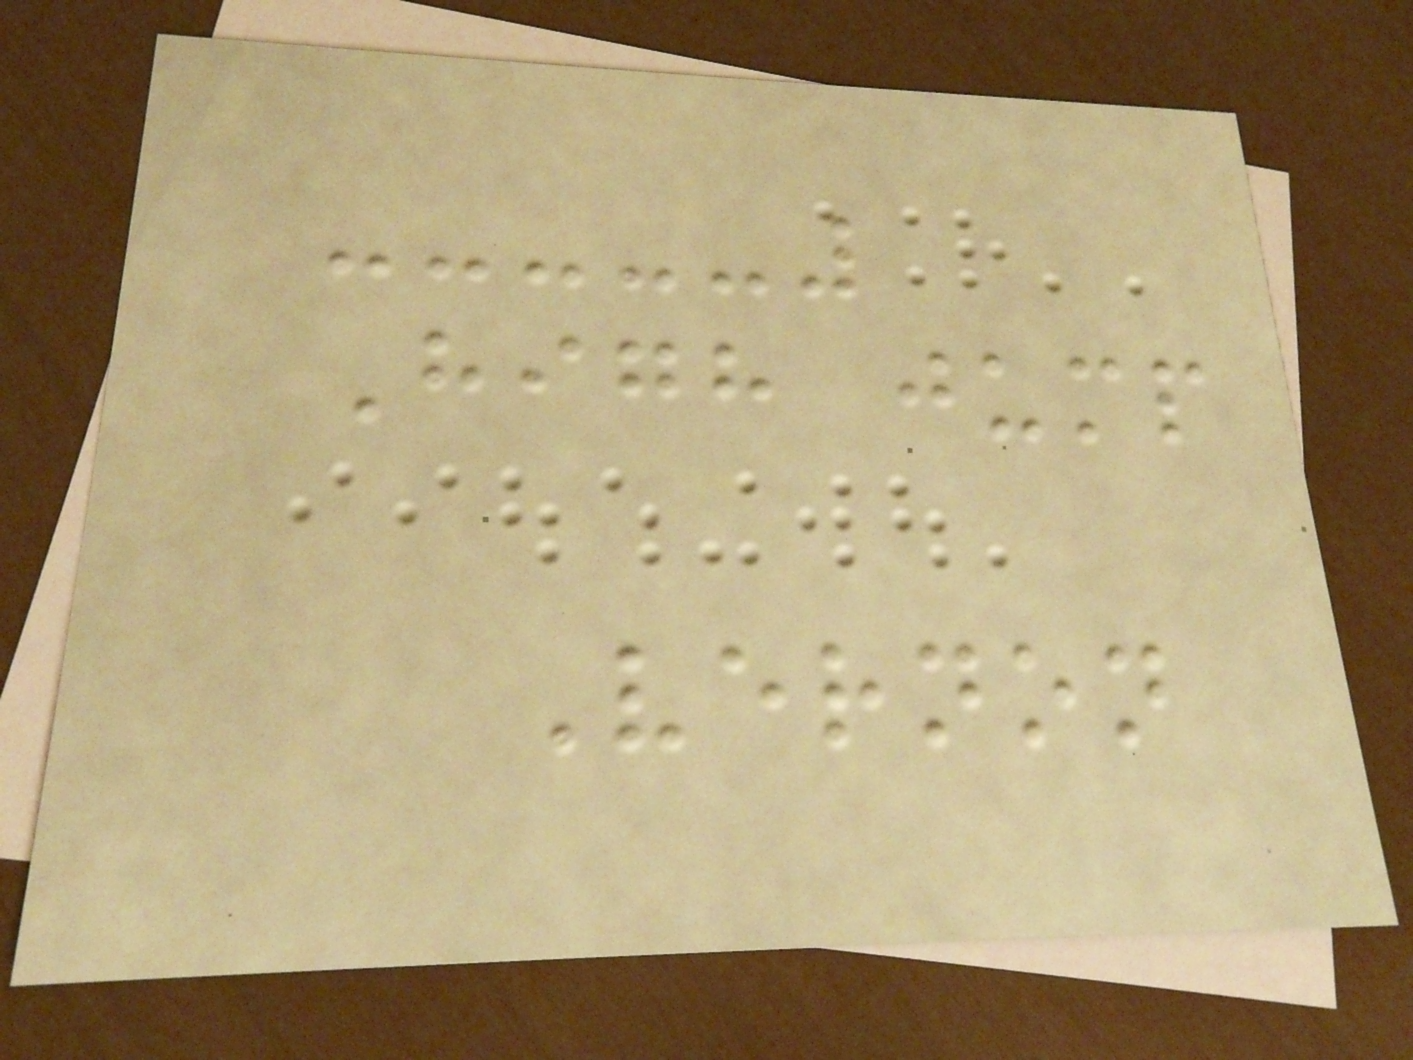High jump
Vernon
